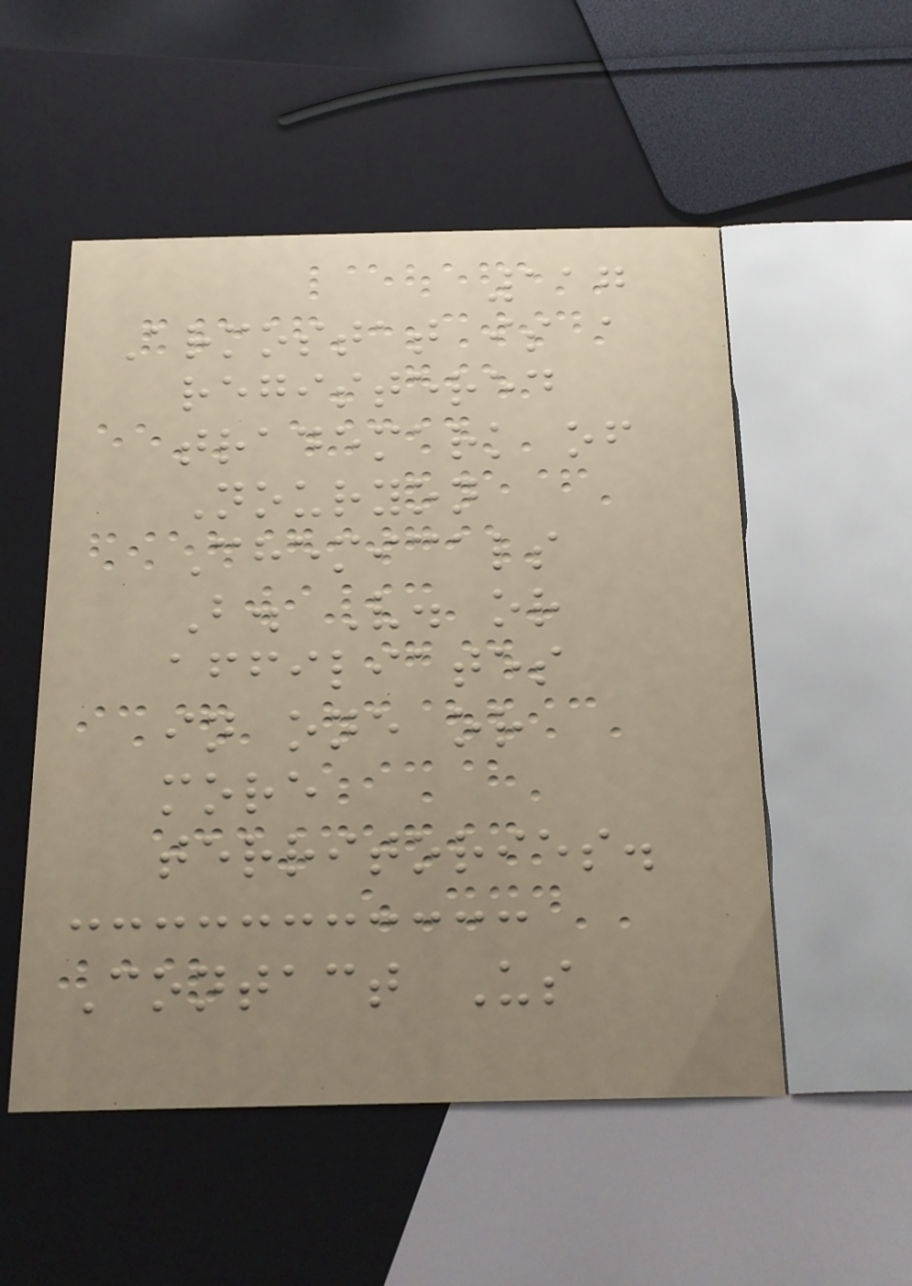117
Armostat is a
registered
trademark of
Nouryon
Chemicals
B. V. or
affiliates
in one or
more
territories.
Contact Us
